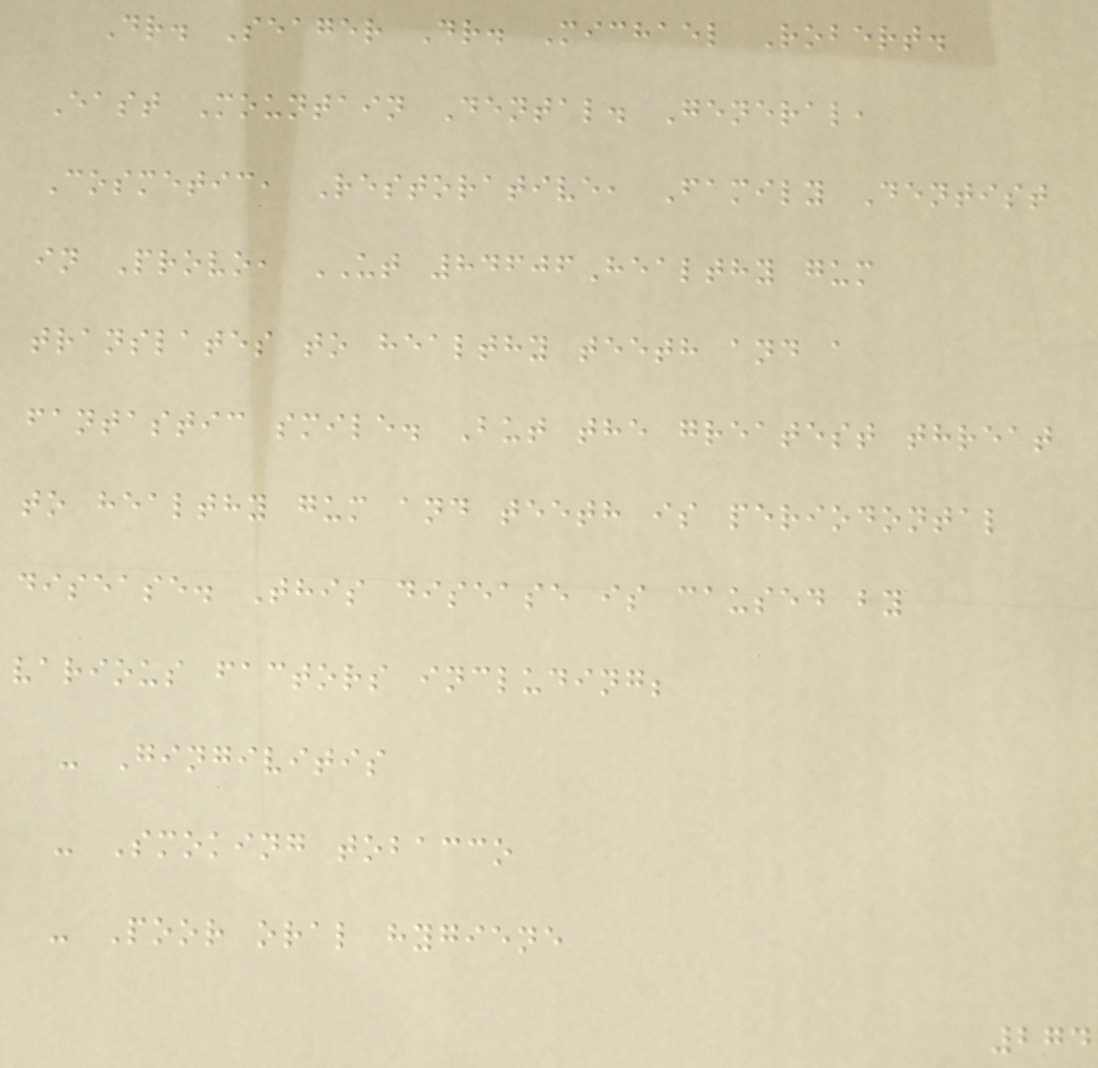Dr. Seager Dr. Michael Robert.
East Mountain Dental. General,
Cosmetic, Restorative, Family Dentist
in Provo, UT 84606Healthy gum
translates to healthy teeth and a
fantastic smile. But the greatest threat
to healthy gum and teeth is periodontal
disease. This disease is caused by
various factors including;
- Gingivitis
- Smoking tobacco
- Poor oral hygiene
274
